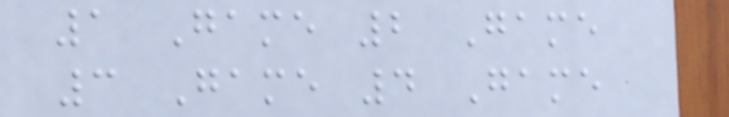1 Game 2 Game
3 Game 4 Game
